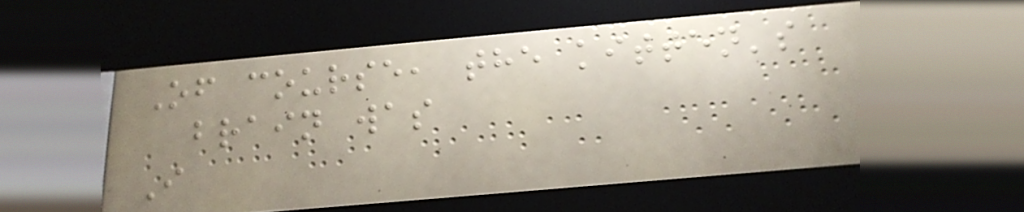Of course, the kitten's
brain was
I
